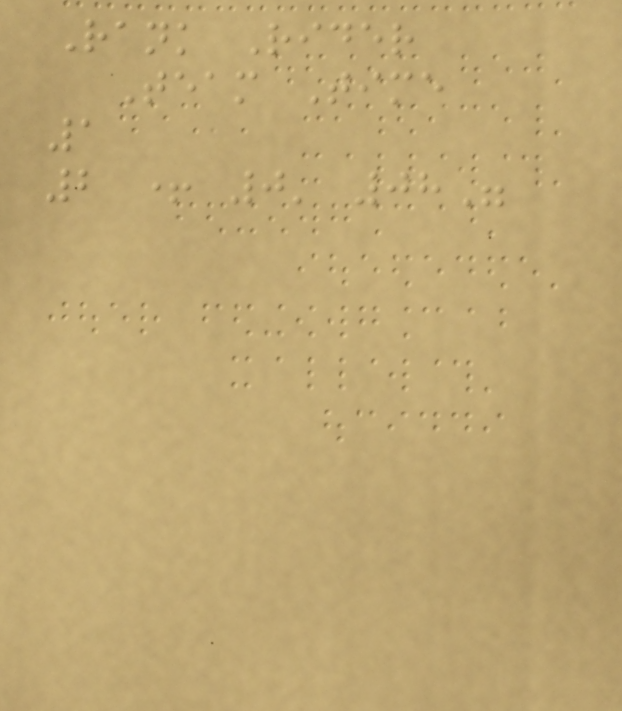Rank Rider
Team Time
1
2 + 0' 08"
